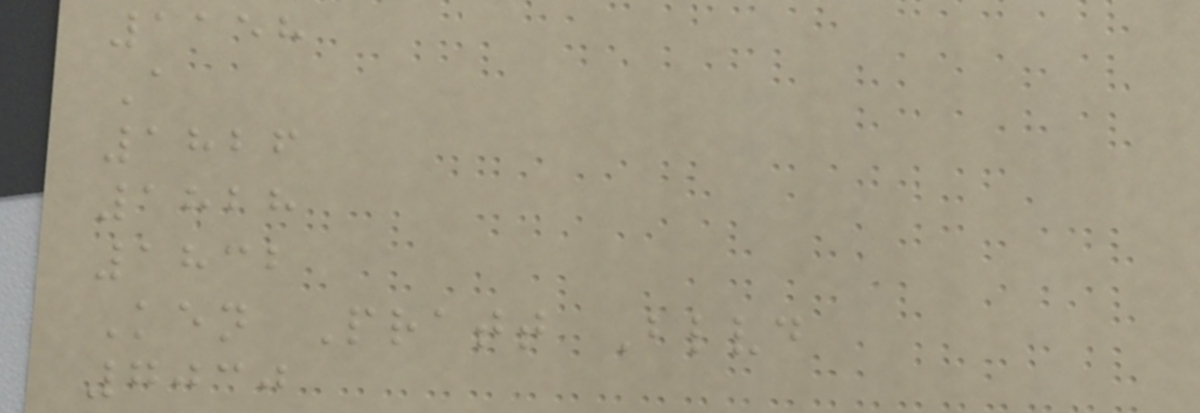1158
A
1826
1828
1832
Ken Pratt Blvd
7030
